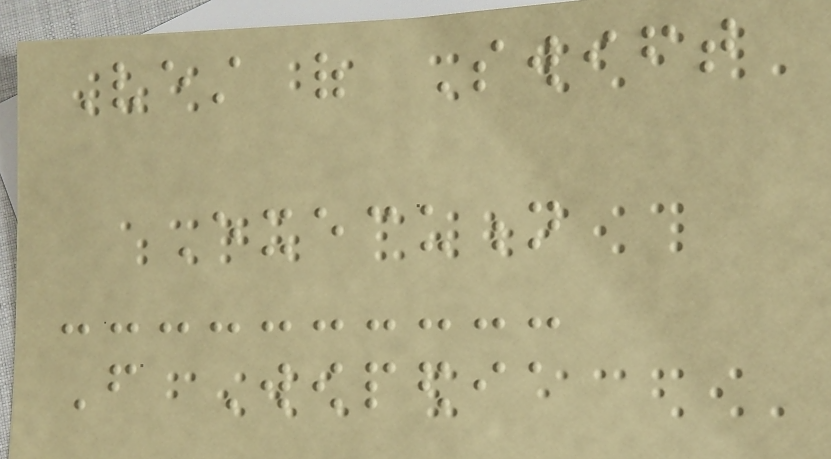Vest of Swift
Execution
From Wowpedia
